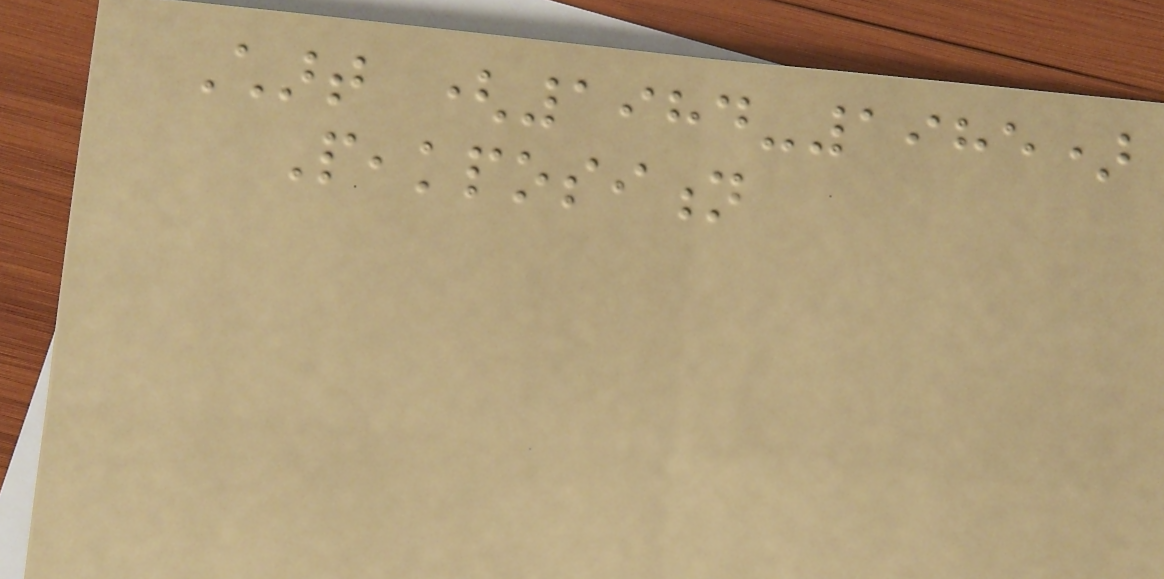Chart (1984-1985)
Peakposition
